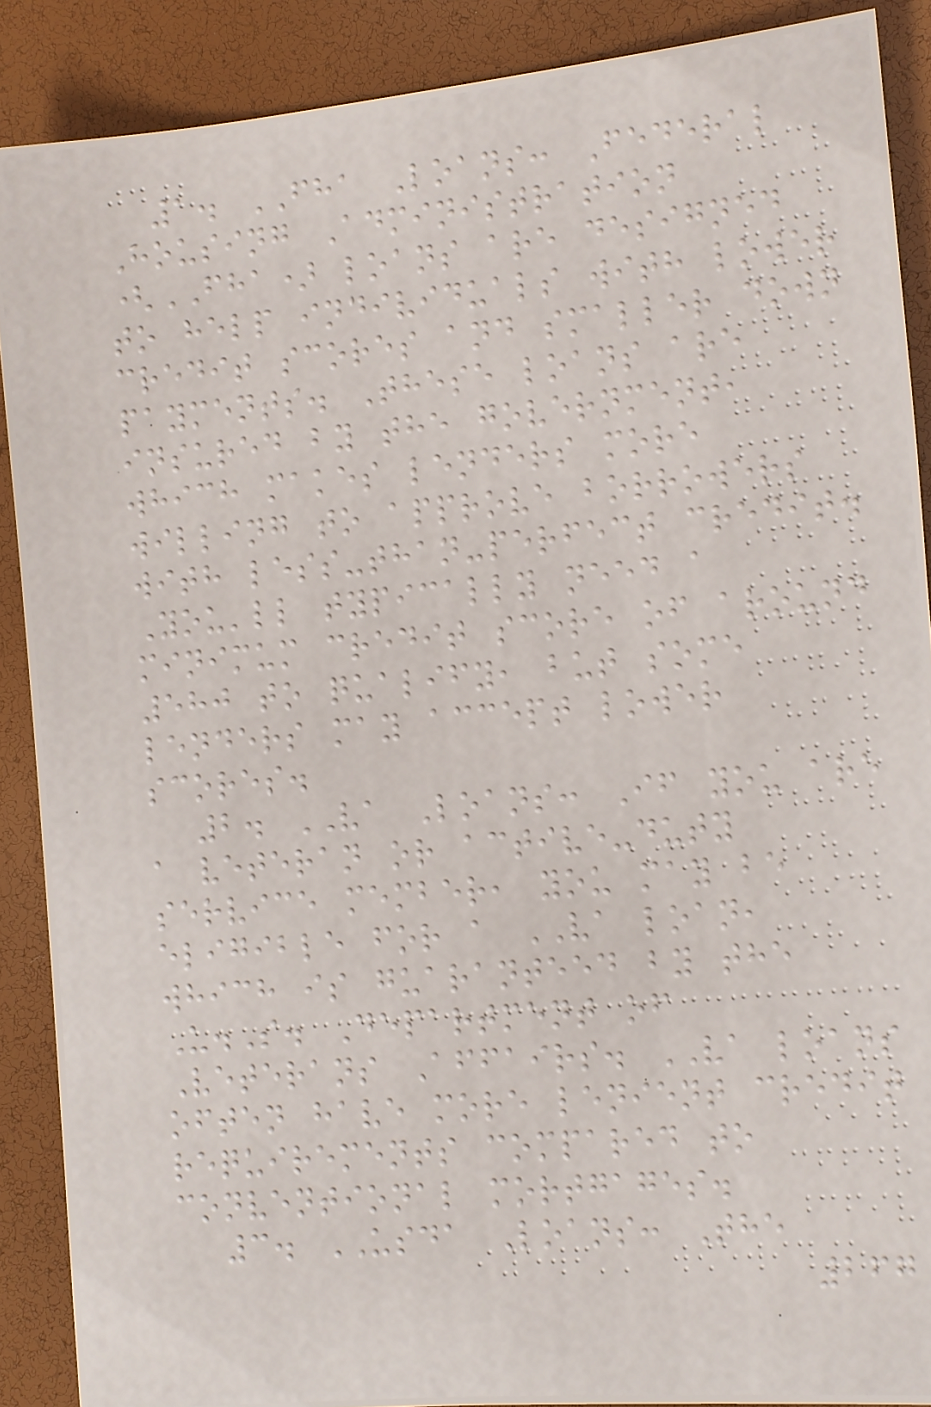1. FHA Loans: Federal
Housing Administration
(FHA) loans are designed
to help individuals with lower
credit scores and smaller down
payments. These loans are
insured by the government,
which makes lenders more
willing to approve borrowers
with less-than-perfect credit.
You'll typically need a
minimum credit score of around
580 to qualify, but some
lenders may accept lower
scores.
2. VA Loans: If you are
a veteran or active-duty
service member, you may be
eligible for a VA loan,
which is guaranteed by the
U.S. Department of
Veterans Affairs. VA loans
often have more lenient credit
requirements compared to
conventional mortgages.
3. USDA Loans: The
267
